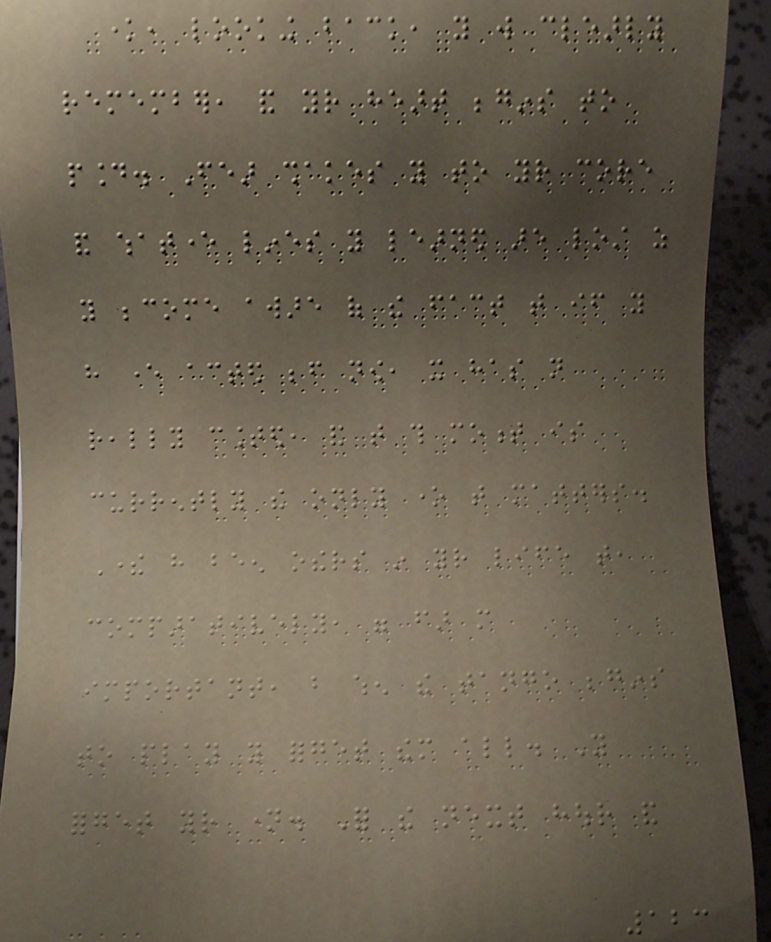know, looking back, you will clearly
remember, and your heart begins to
pound. Fear shakes you to your core
and whatever lines you learned are lost as
you become aware of the fact that if you
have ever acted before now, it has not
really counted, and that this moment is
currently the only one that matters.
There have been others in your life that,
comparatively, were far more
important, but when the tango begins
to play you forget them all. You
forget your name. For the next hour and
123
